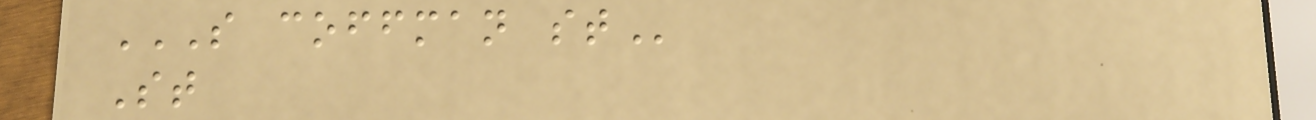S COFFMAN ST
St
